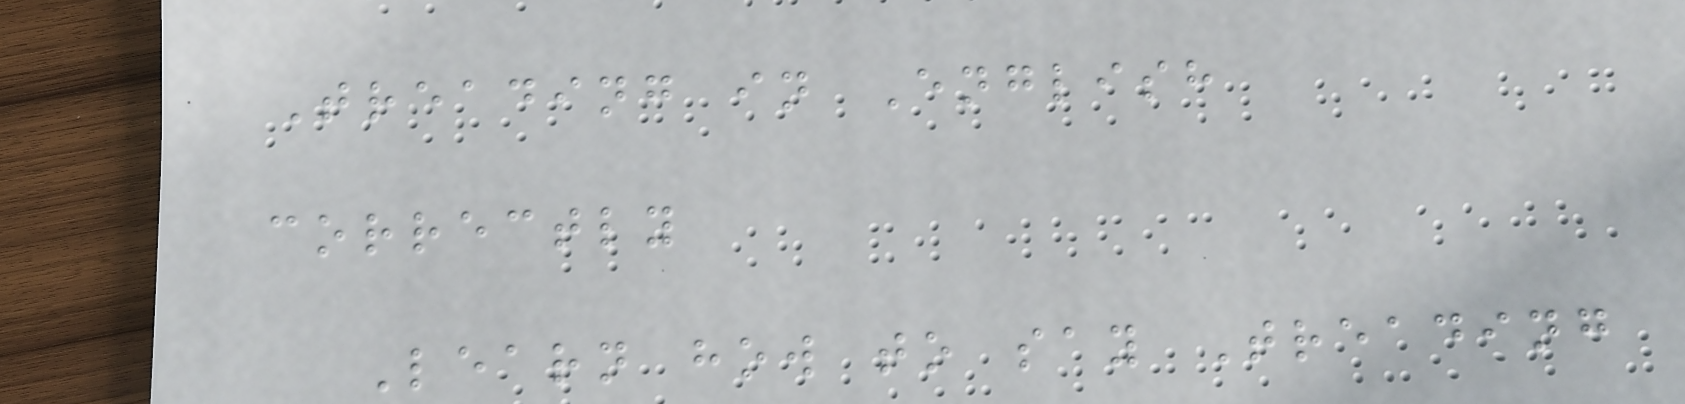Treading in English
correctly
Learn how to say Treading
